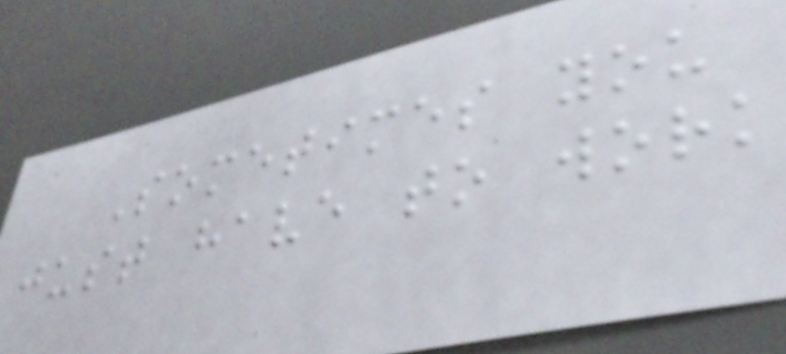Sometimes you
just have to work
